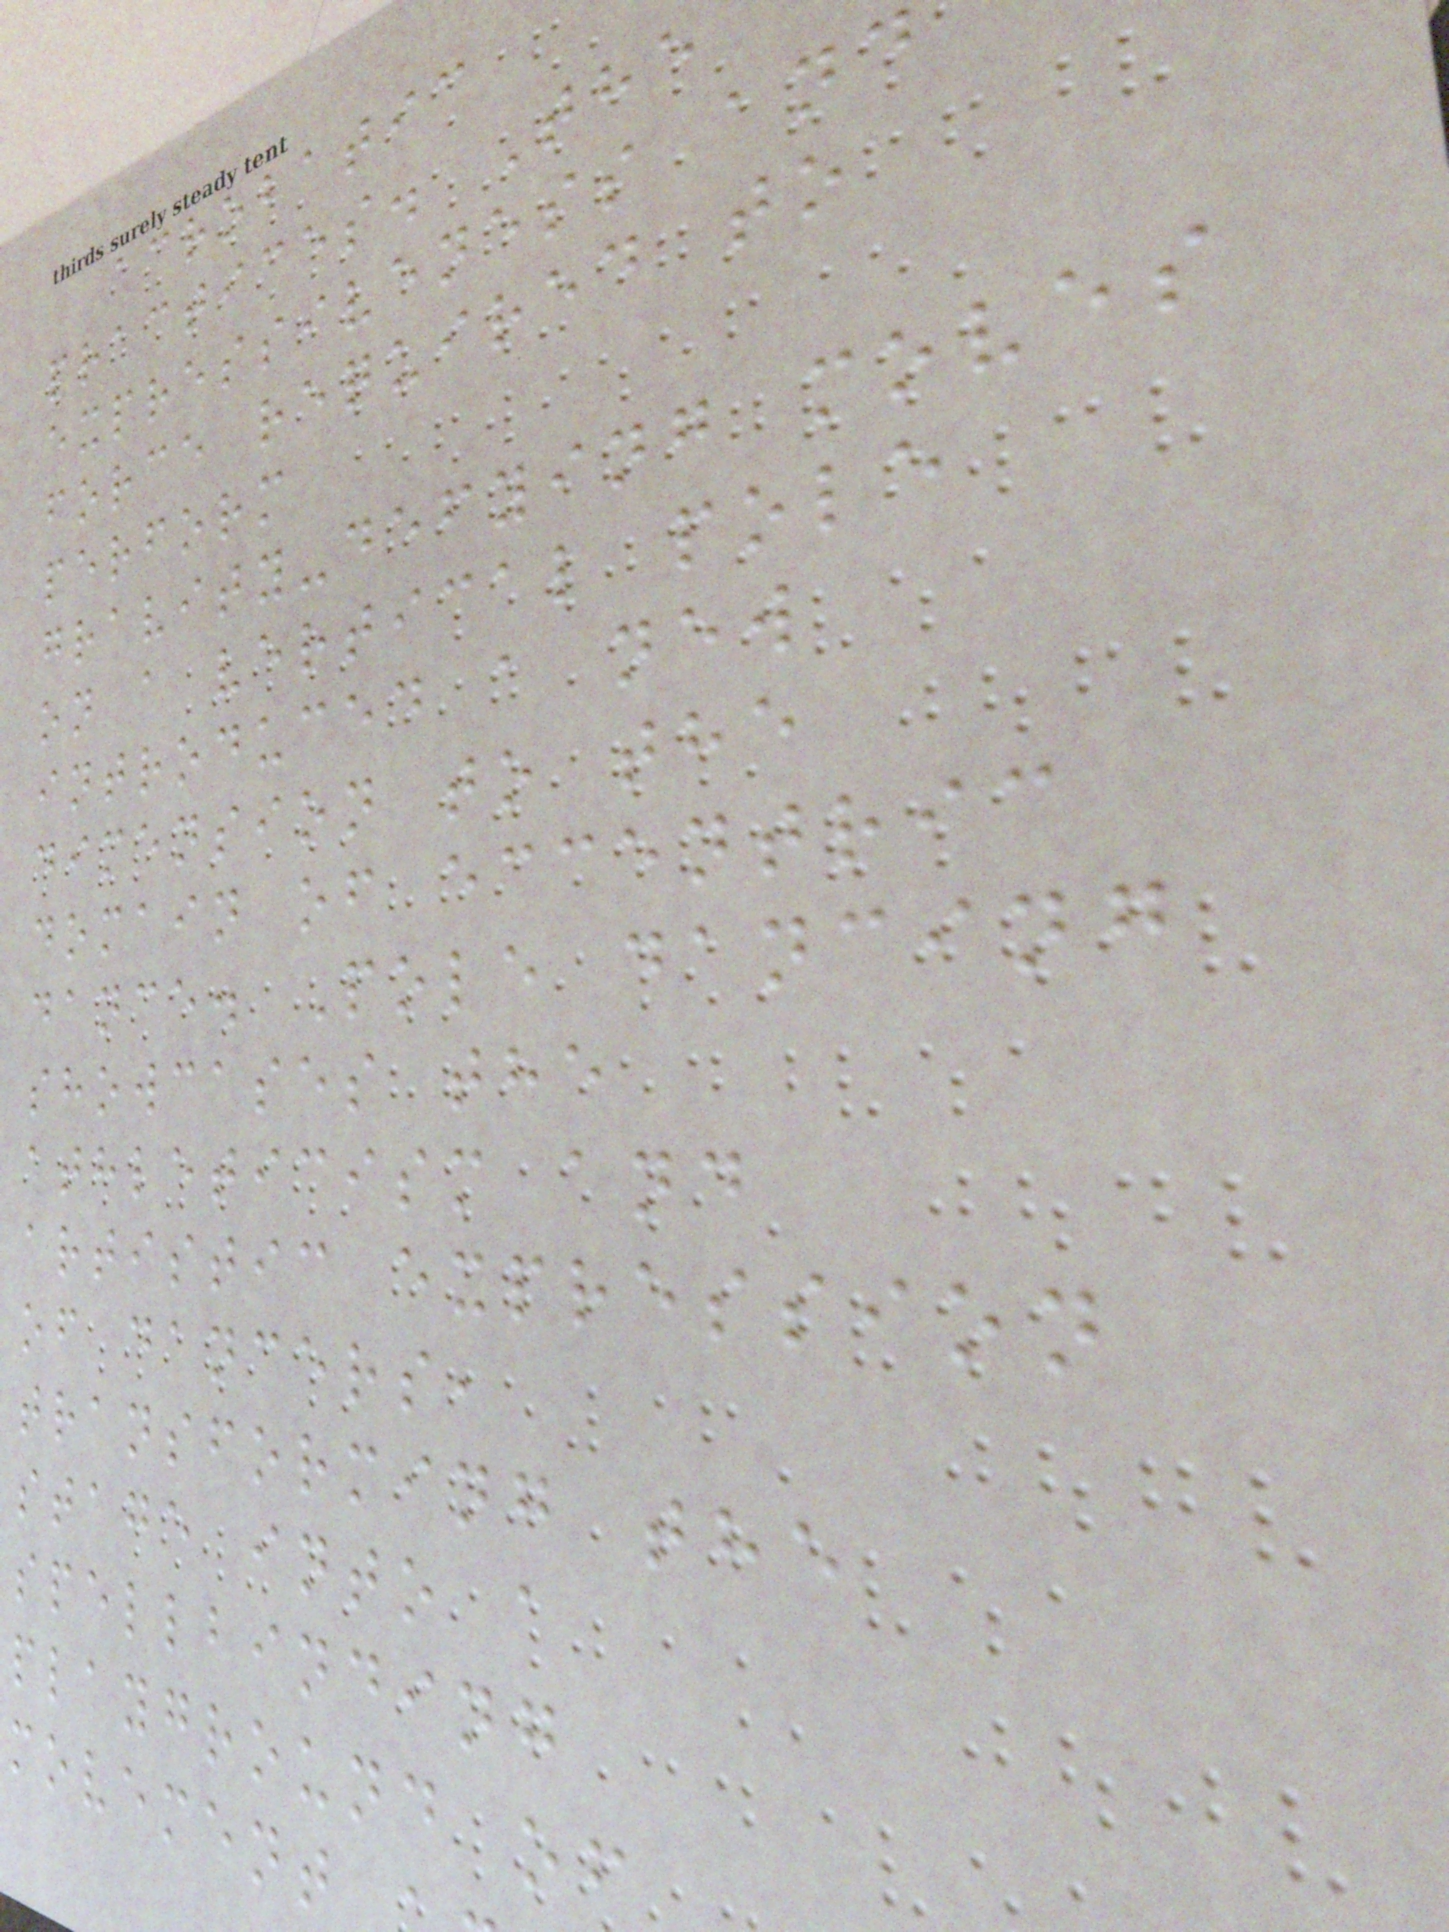acrobatic
practices. The
expressiveness and
force required to
perform
gravity-defying moves
on a vertical pole
introduced a new
dimension to the
domain of eccentric
dance. Pole dancing
showcases the
athleticism and
artistic expression
of dancers,
transforming the
stage into a
spellbinding
playground of
movement
